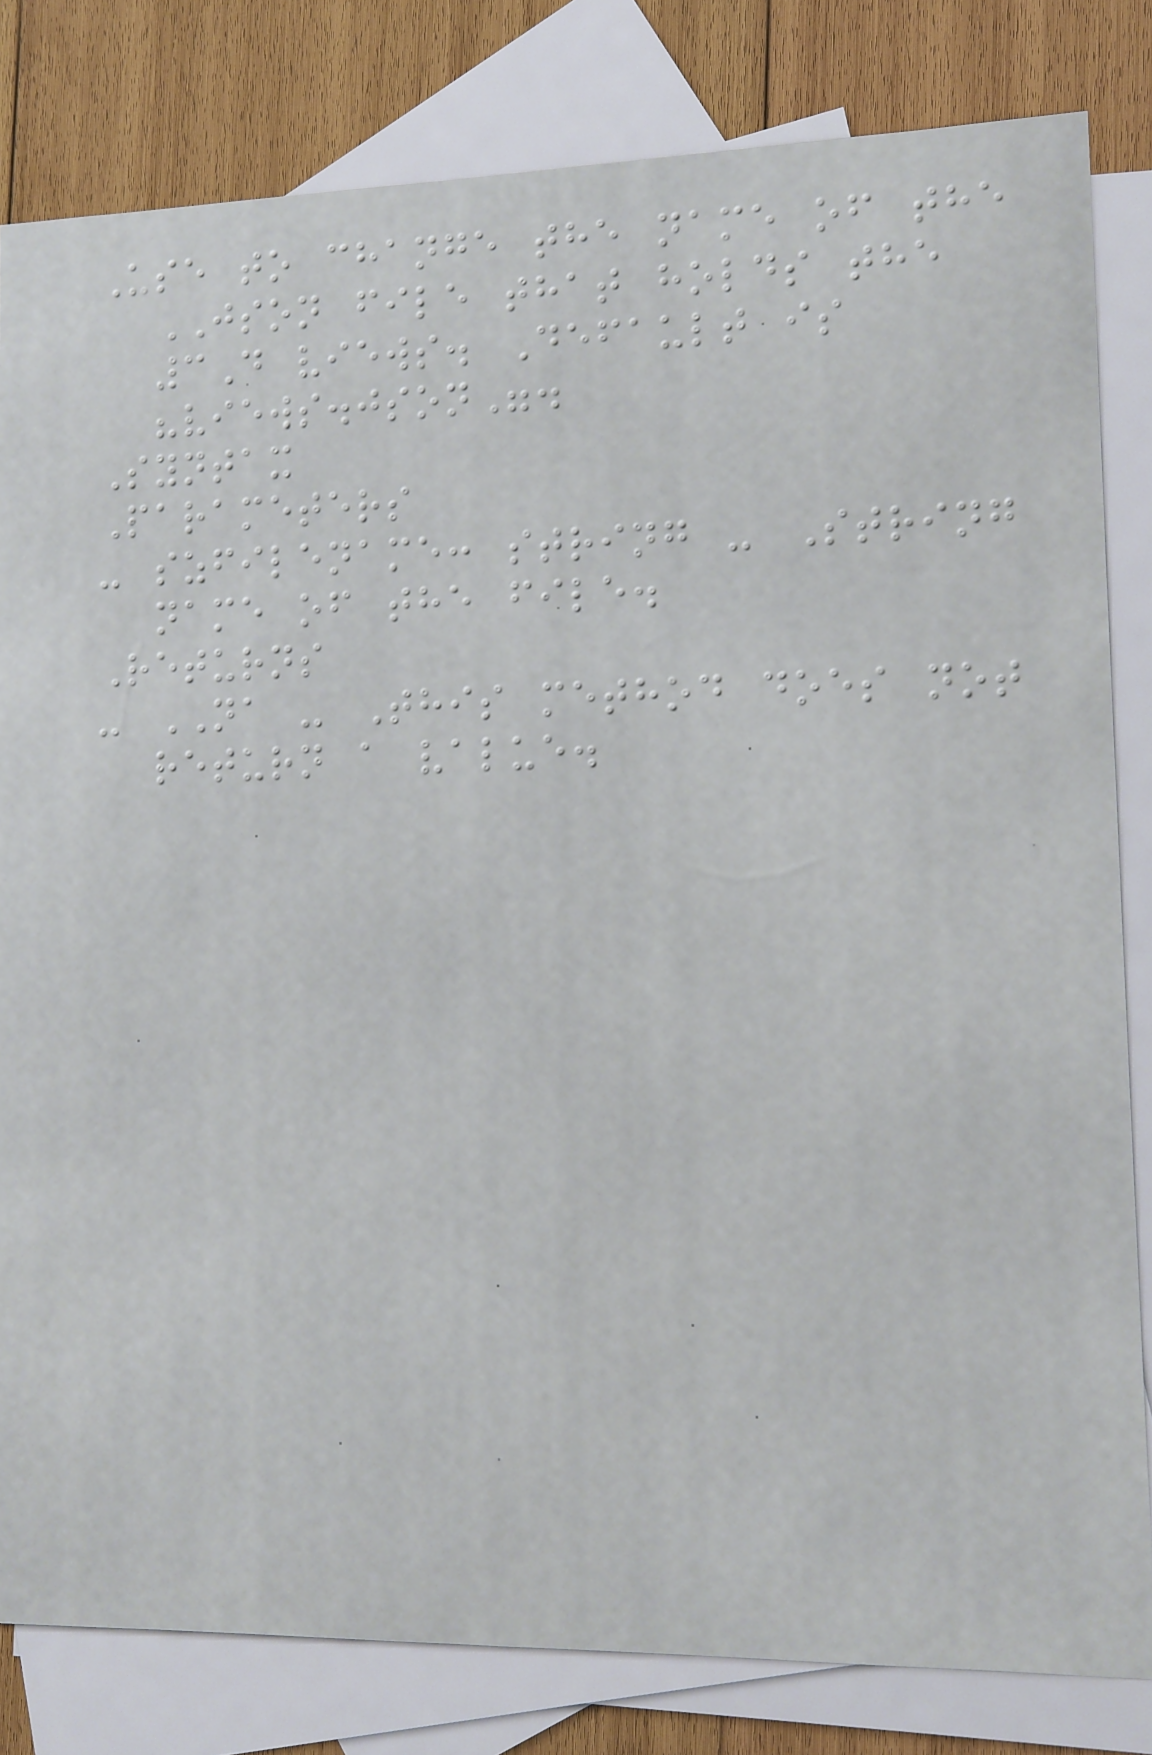Use to change the name of the
JSON file that holds the
3D views. Default is
"views.json".
Syntax
Parameters
- szfilename: string - String
name of the file.
Returns
- NA - This method does not
return a value.
